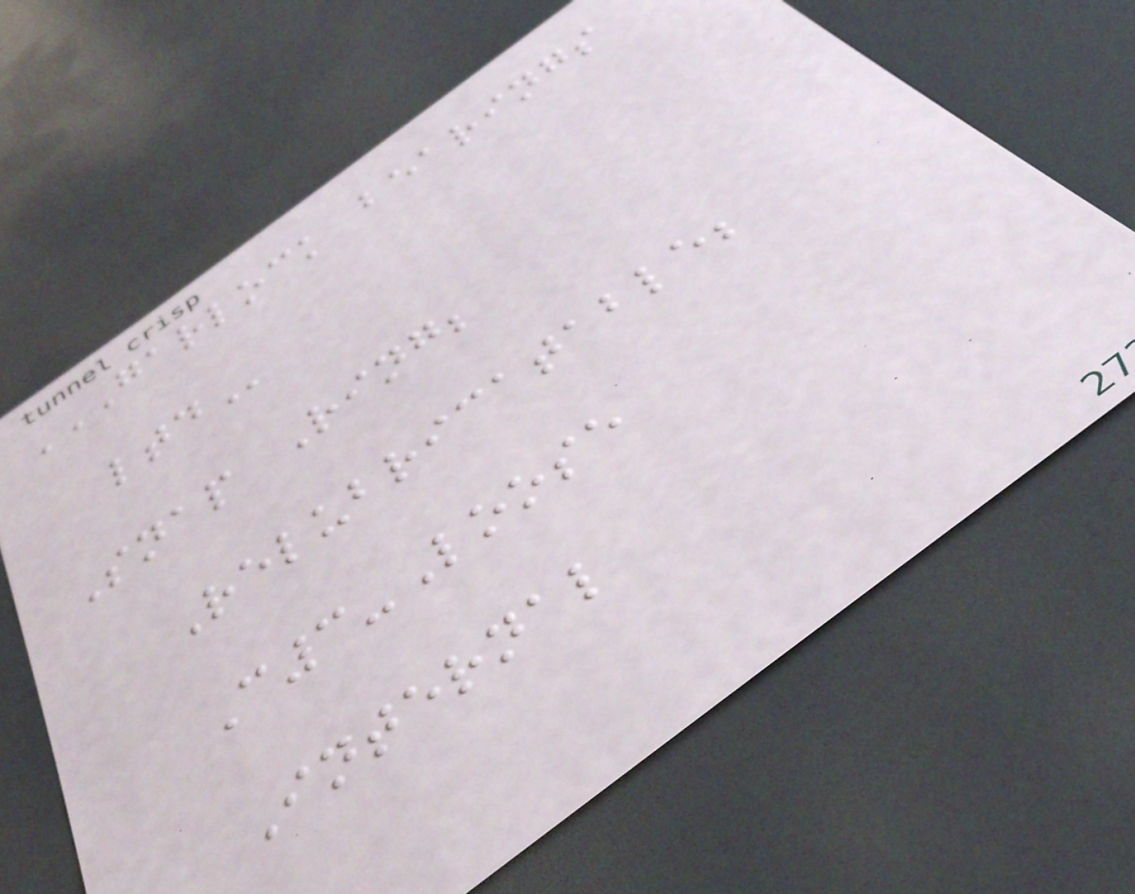GARLOCK BEARINGS
LTD
Snap Ring;
Relubricatable;
C3-Loose
Internal
